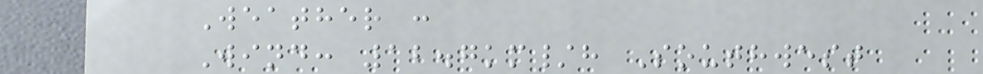Weather :
Wind: 12.7km/h Southwest
